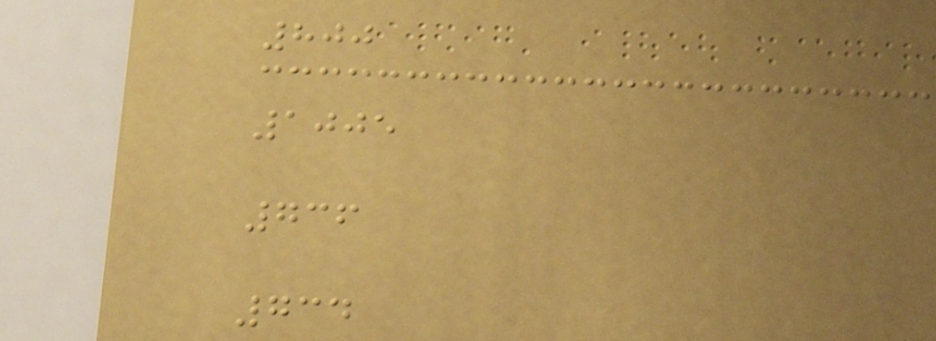800
1005
736
734
